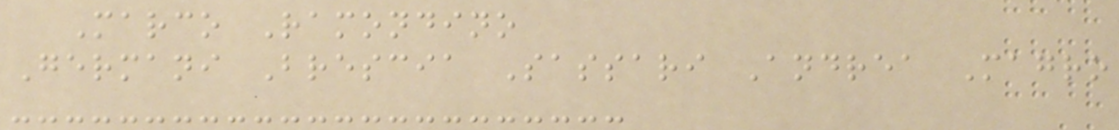Marco Ramondino
Germani Brescia Sassari Andrea Magro
